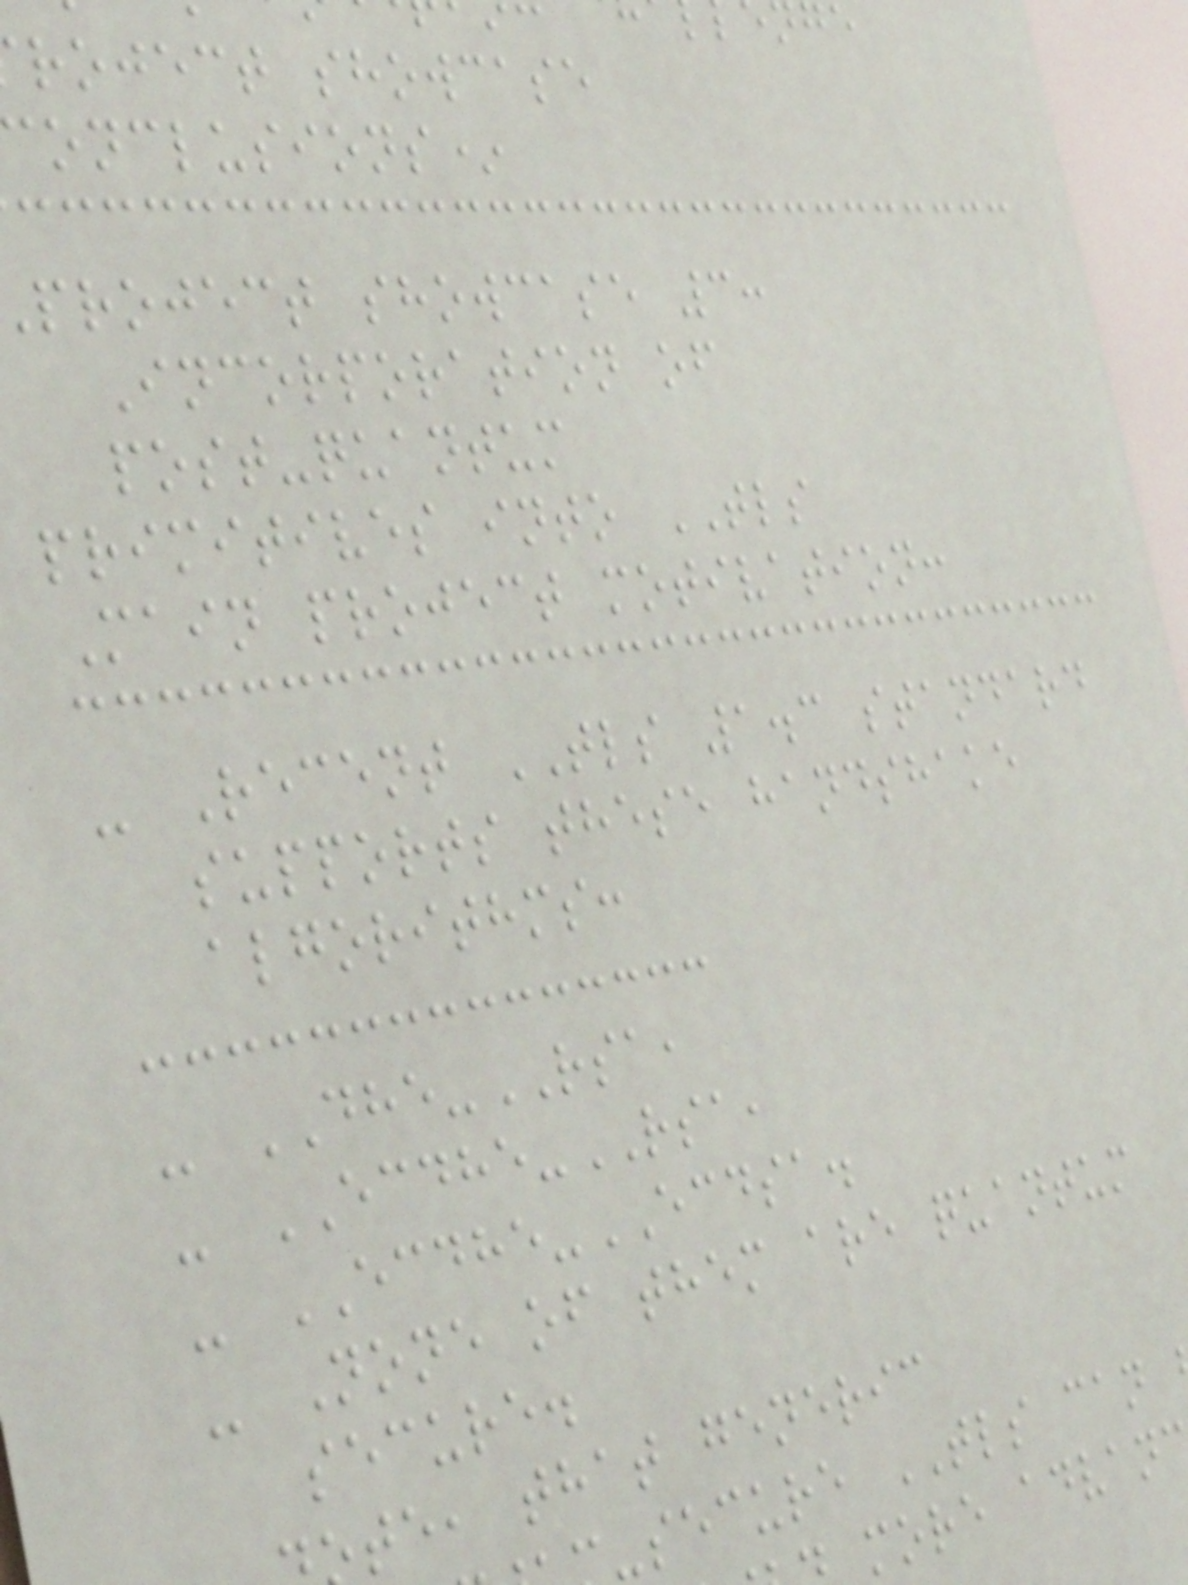roject showcase
onclusions*
project showcase 3:
Incorporation of
post-quantum
primitives into TLS
Main project motivation:
- Recent TLS 1.3 standard
supports these handshake
algorithms:
- DHE-RSA,
- ECDHE-RSA,
- ECDHE-ECDSA.
- None of them are quantum
secure.
te, that generic
-secure TLS can
more advan
